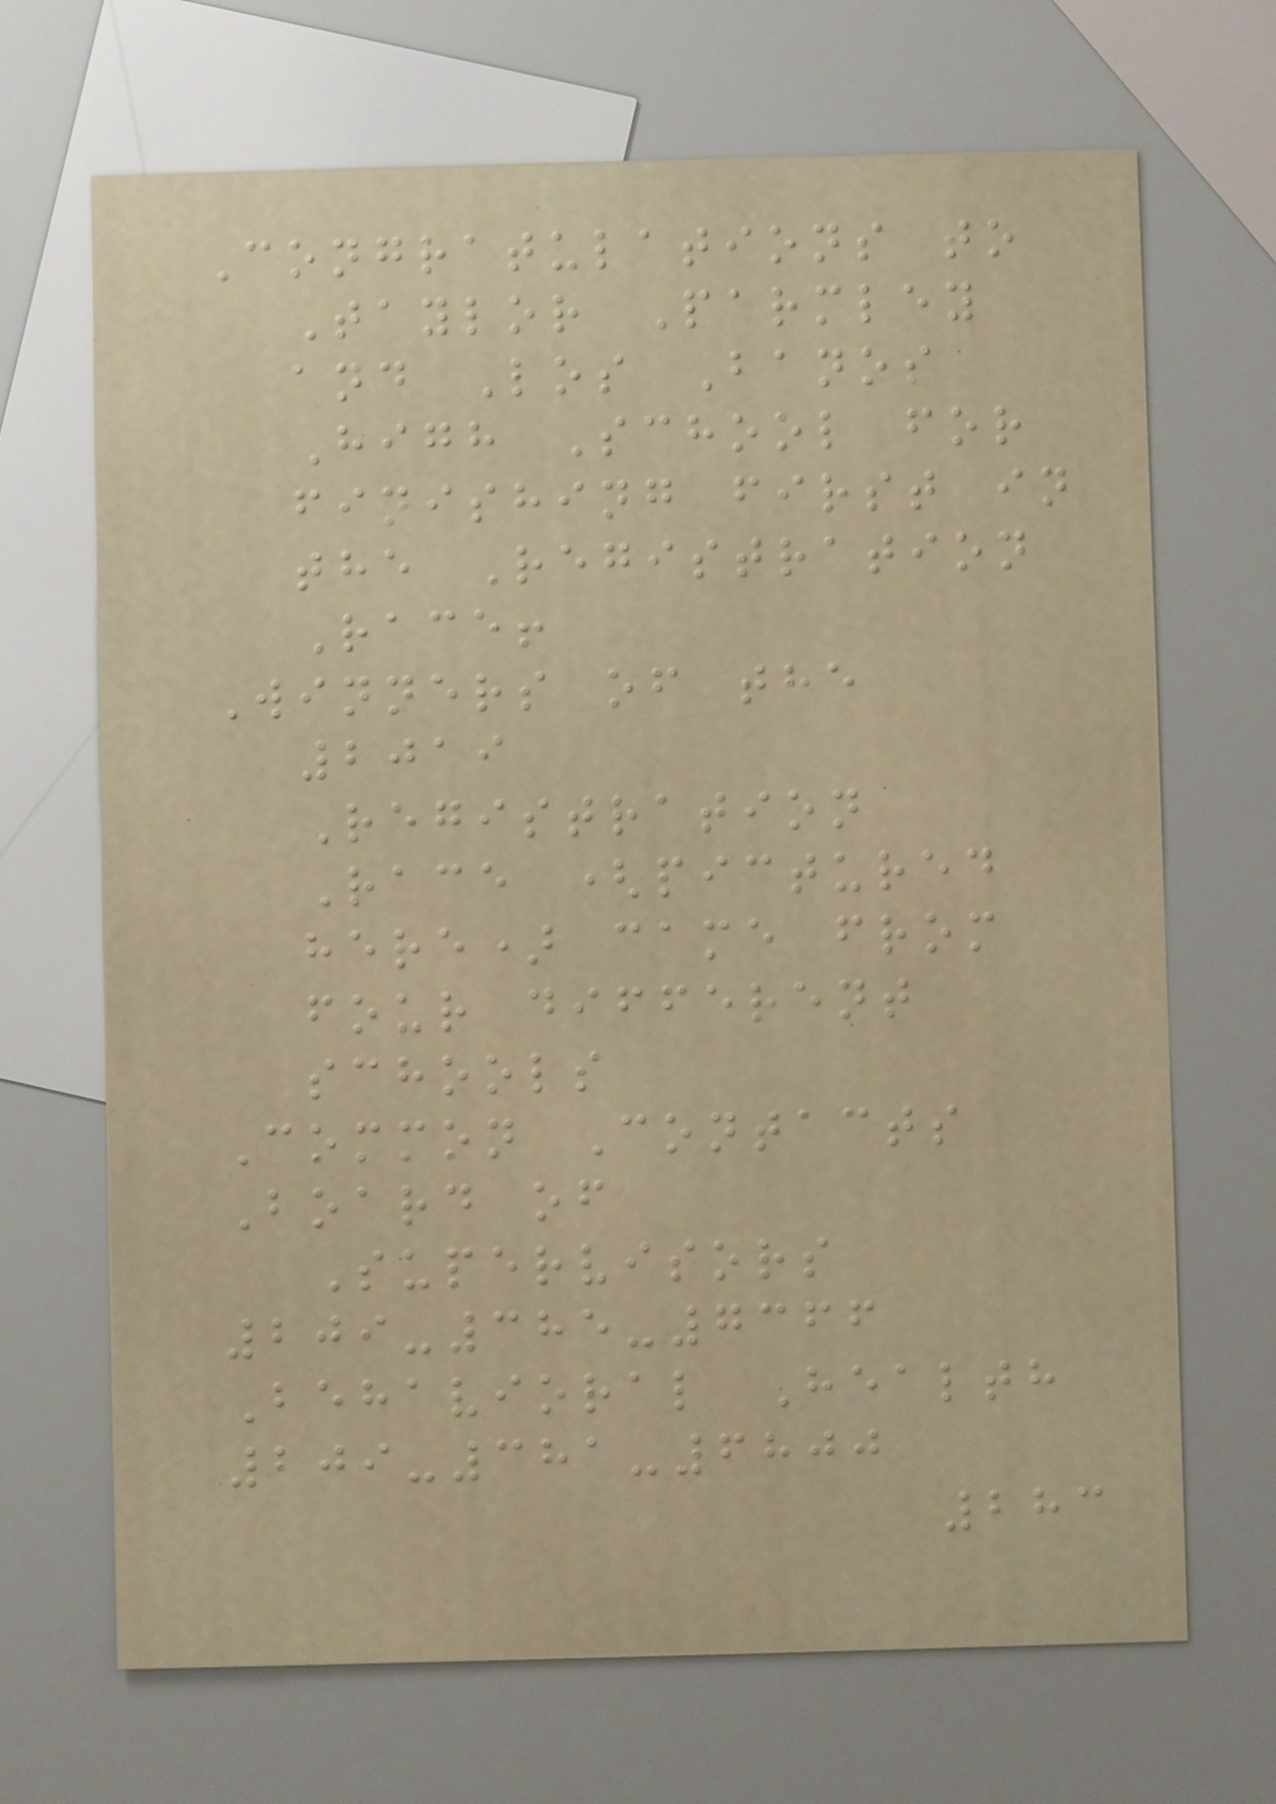Congratulations to
Taylor Parmley
and Los Banos
High School for
finishing first in
the Registration
Race!
Winners of the
2019
Registration
Race (pictured
here) came from
four different
schools
Common Contacts
Board of
Supervisors
209-385-7366
Behavioral Health
209-381-6800
283
